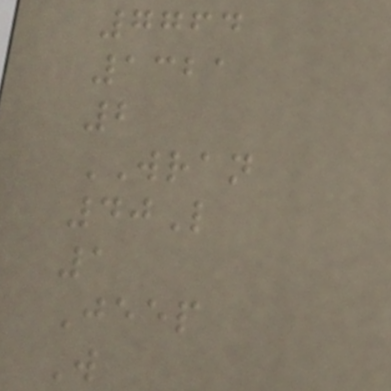7764
1321
2
WRAN
40L
1
Jeep
W
